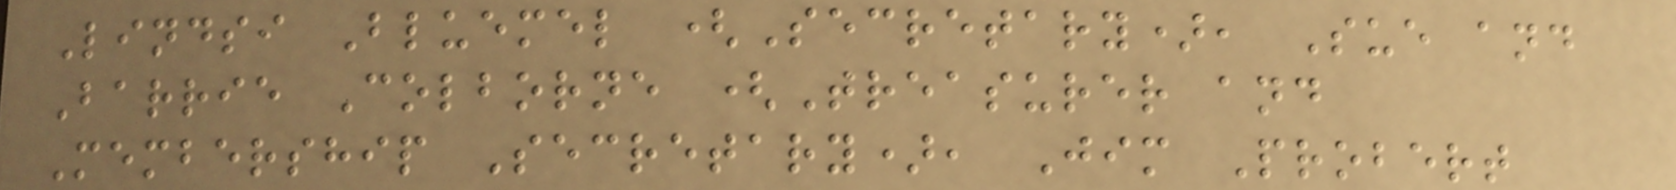Lindsi Bluemel (Secretary), Sue and
Barrie Colborne (Treasurer and
Membership Secretary), Jim Probert
